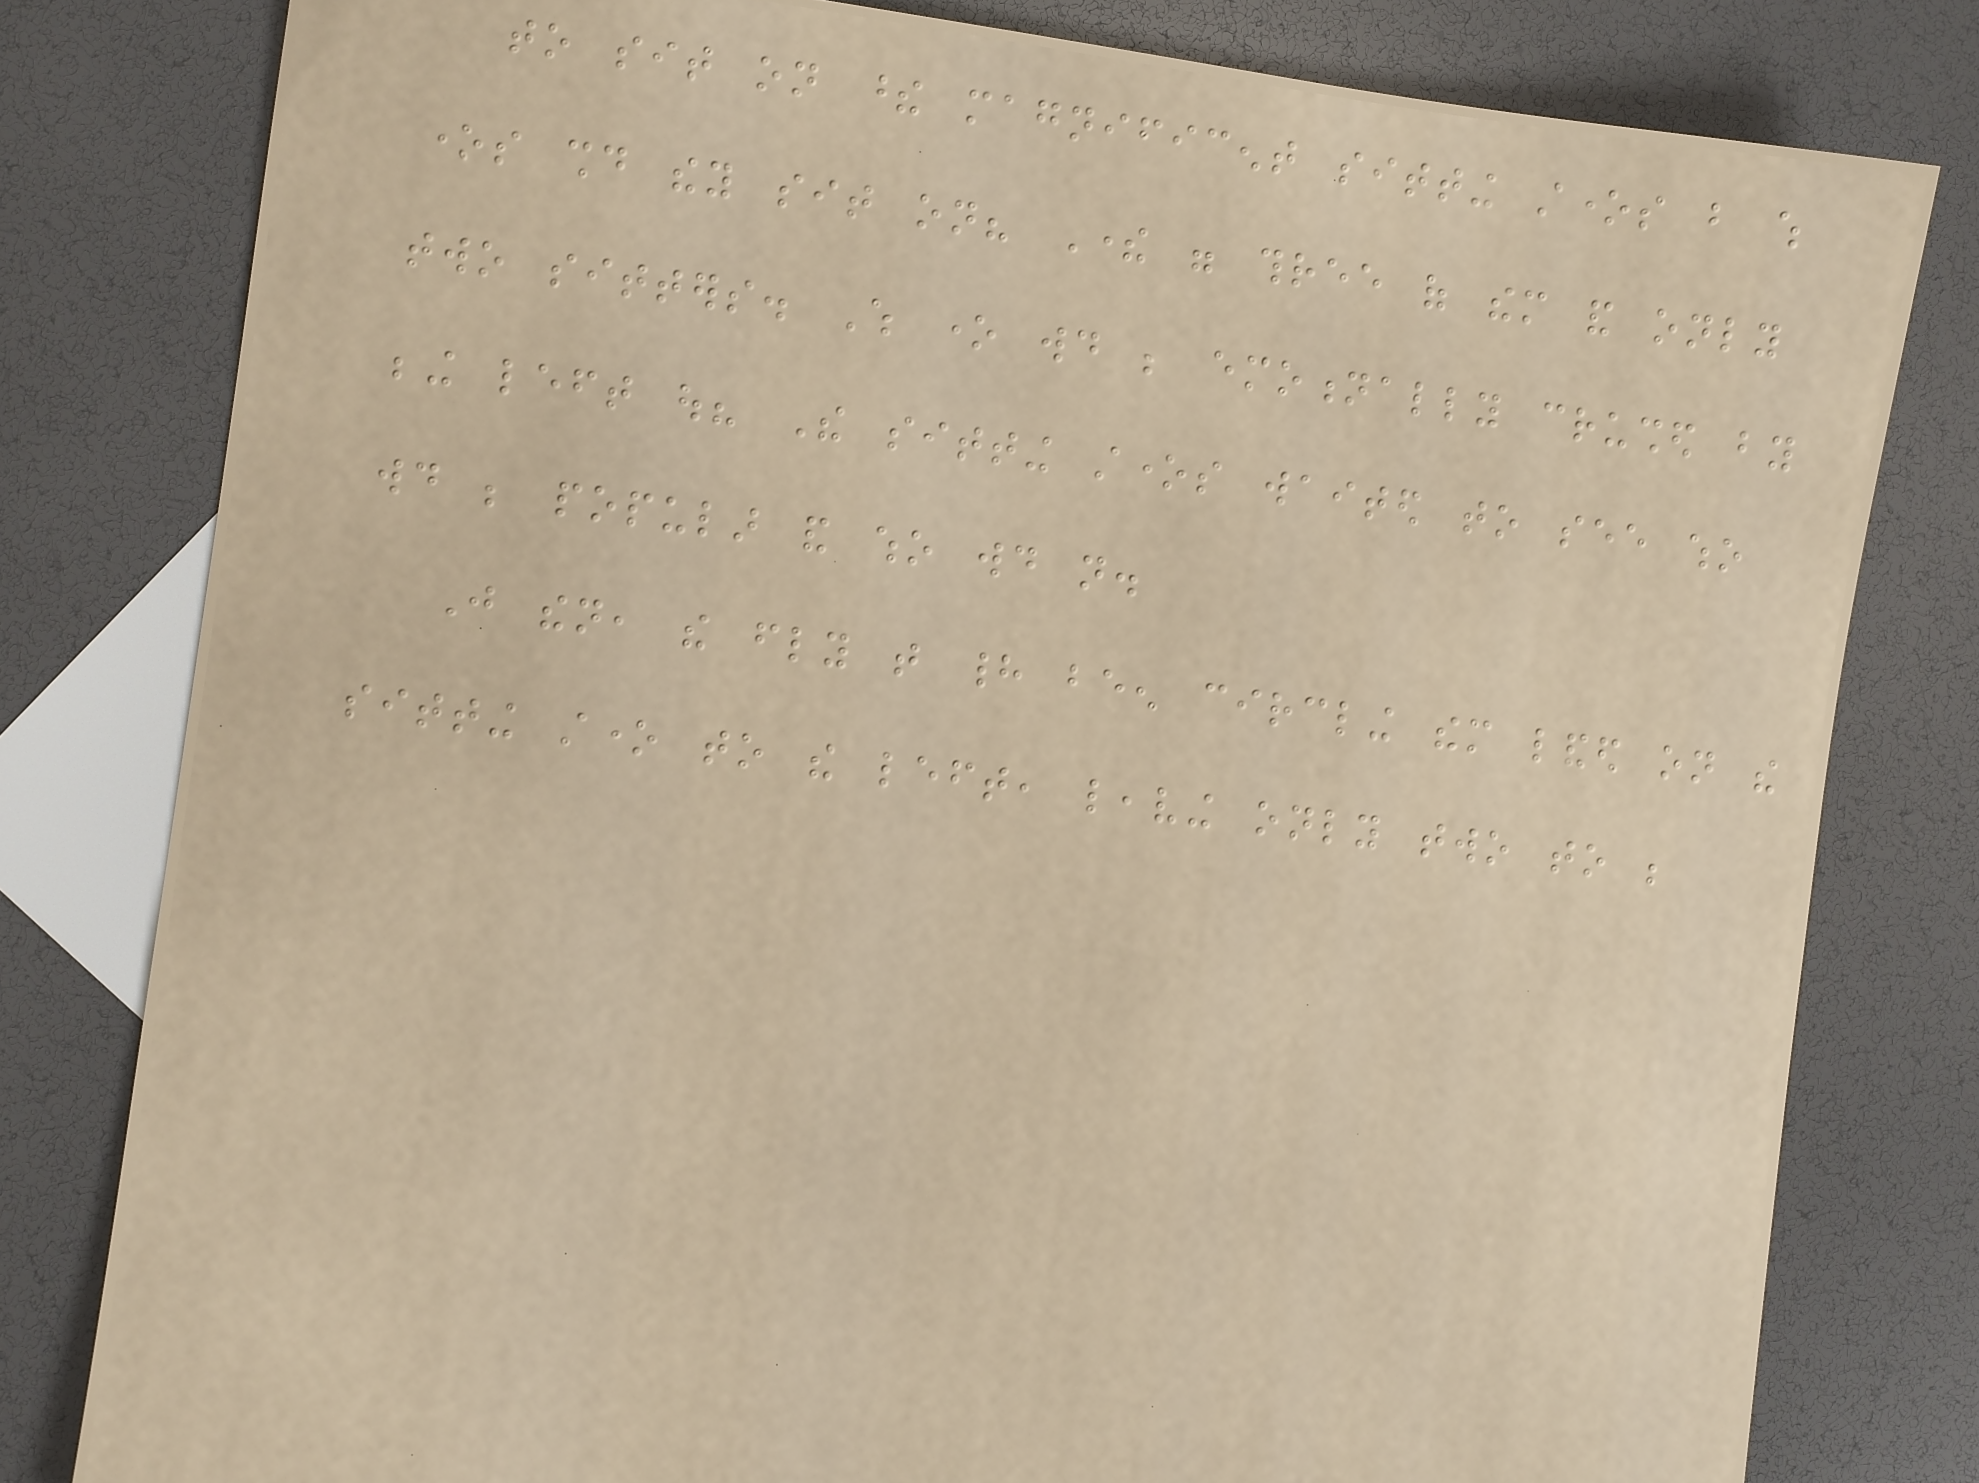to sit on these magnificent sitting stones but which
ones should they sit on? There were three of them and only
two sitters. Which one would be emotionally crushed by
being left out? The sitting stones waited to see who
would be popular and who would not.
Just then, the fly that had been circling them landed on the
sitting stone to the left, leaving only two to be
